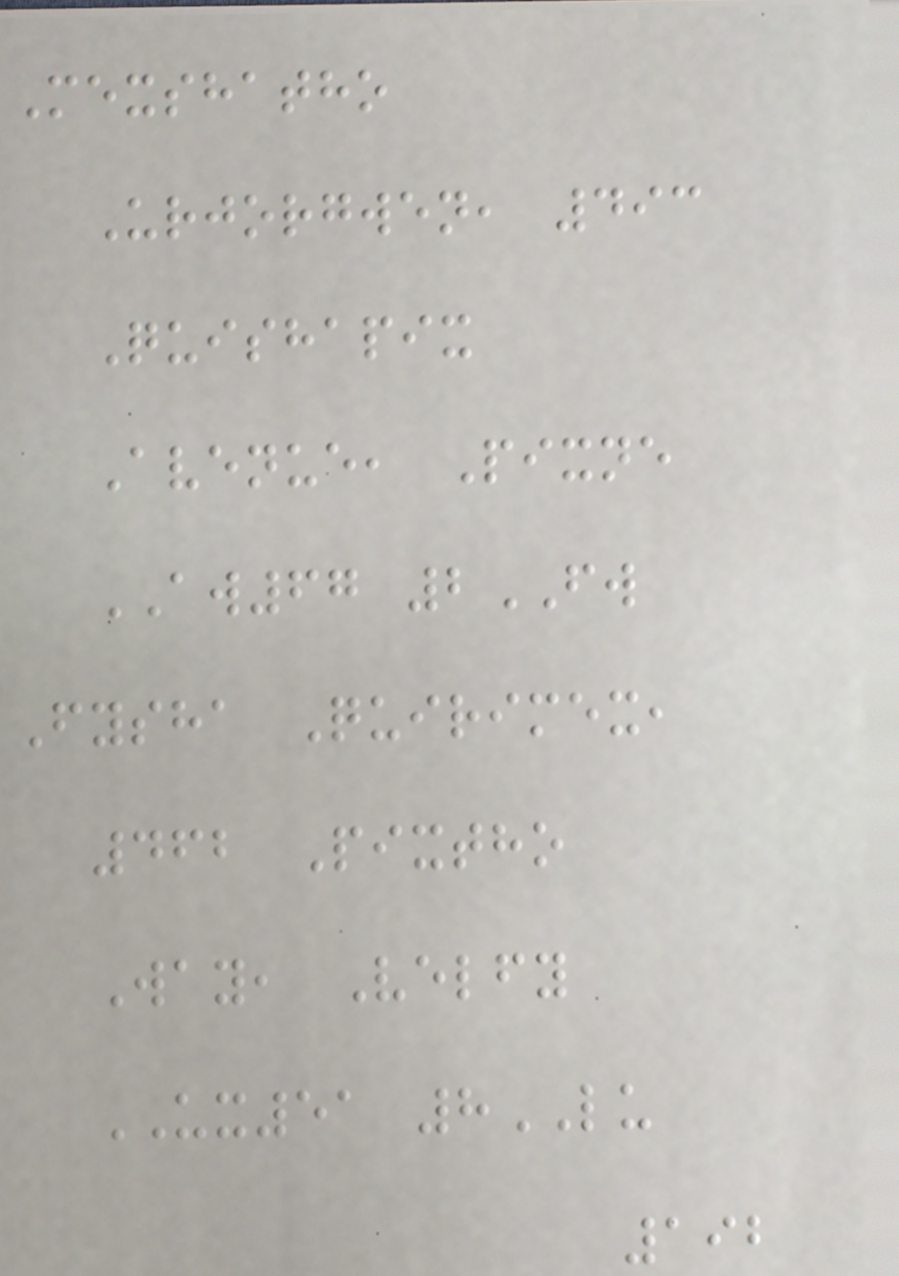Mexshatho
Urjorgwen, 493
Quishapix
Avenue, Pixne
AW67 2FW
Fysha Quirimex,
462 Pixtho
Way, Velfy
UX51 8LU
192
